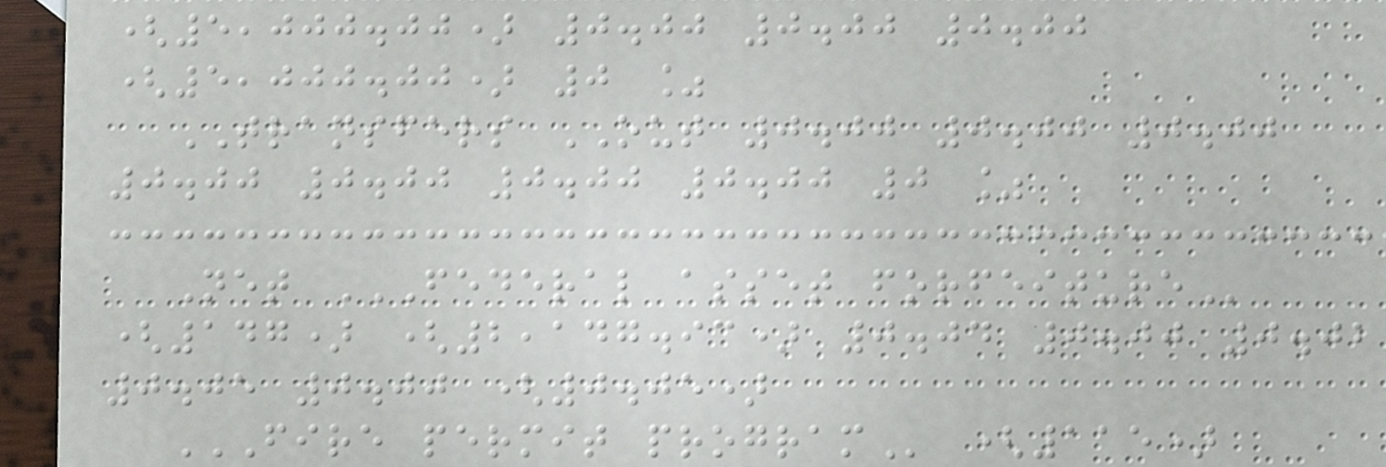(5,000.00) 0.00 0.00 0.00
(5,000.00) 0 %
TRANSFERS OUT 0.00 0.00 0.00
0.00 0.00 0.00 0.00 0 %
Net FEDERAL ASSET FORFEITURE
(147) (2,147.93) 0.04 0.00 0.02
0.05 0.00 (0.05)
FIRE PERMIT PROGRAM (115)
